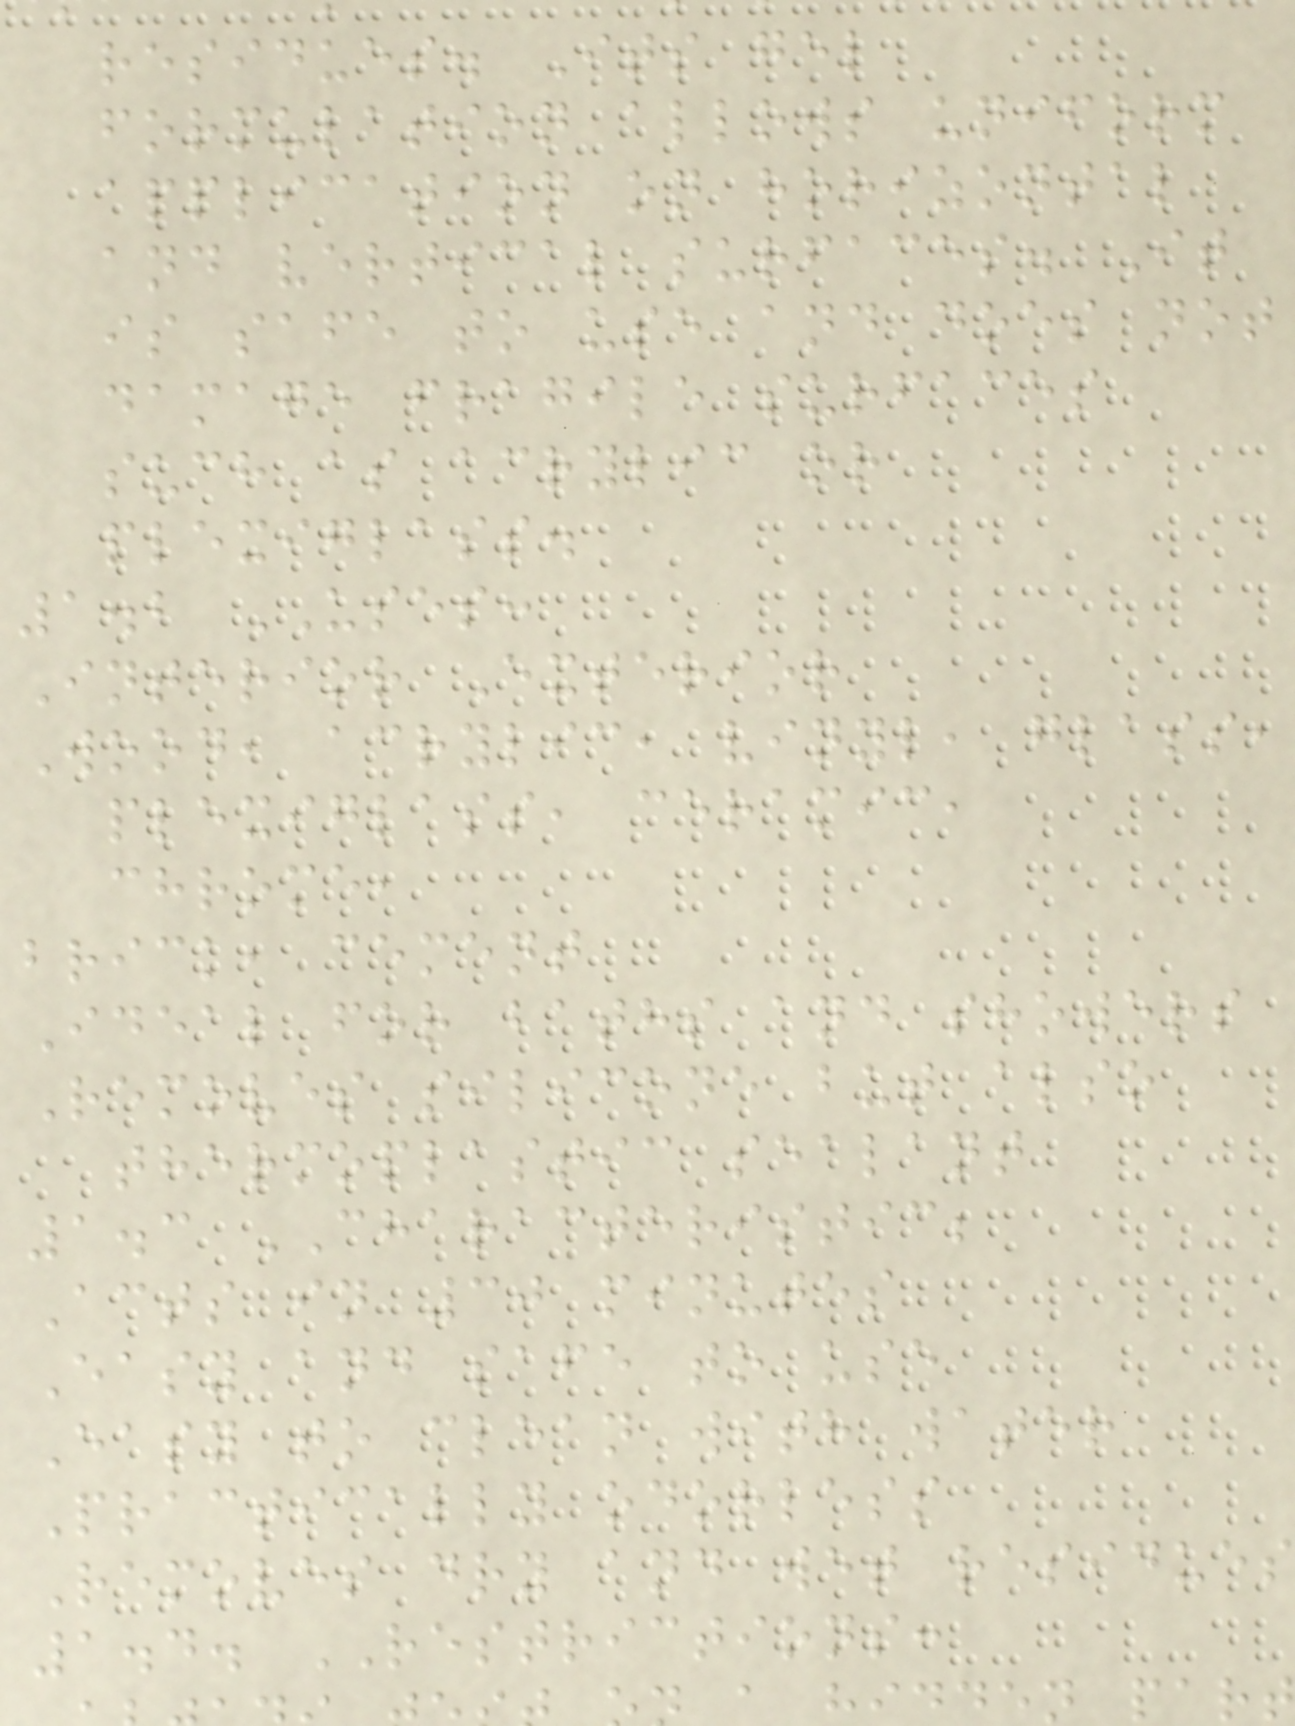residues. Its gel
formulation allows uniform
application on horizontal
and vertical surfaces. It
is safe to use and does not
damage fragile surfaces
such as acrylic or
plexiglass.
1.2 USES:
Interior Exterior
Wood, acrylic, vinyl, glass,
plexiglass, ceramic,
chrome,
brick, cement
Ideal for baths and showers
Removes silicone but also
thermoplastic sealant
1.3 CHARACTERISTIC;
Acts in 30 minutes
Easy and safe to use
Easy to clean with water
Practically odorless
Removes dry and wet residues
1.4. RESTRICTIONS:
